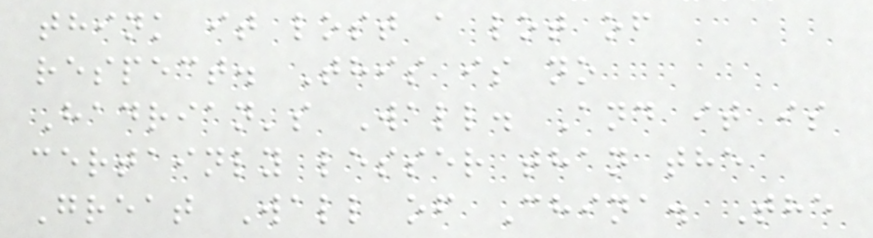think it lost a lot of
respect. This is no
Hadrian's Wall. And it is
certainly lesser than the
Great Wall of China. The
